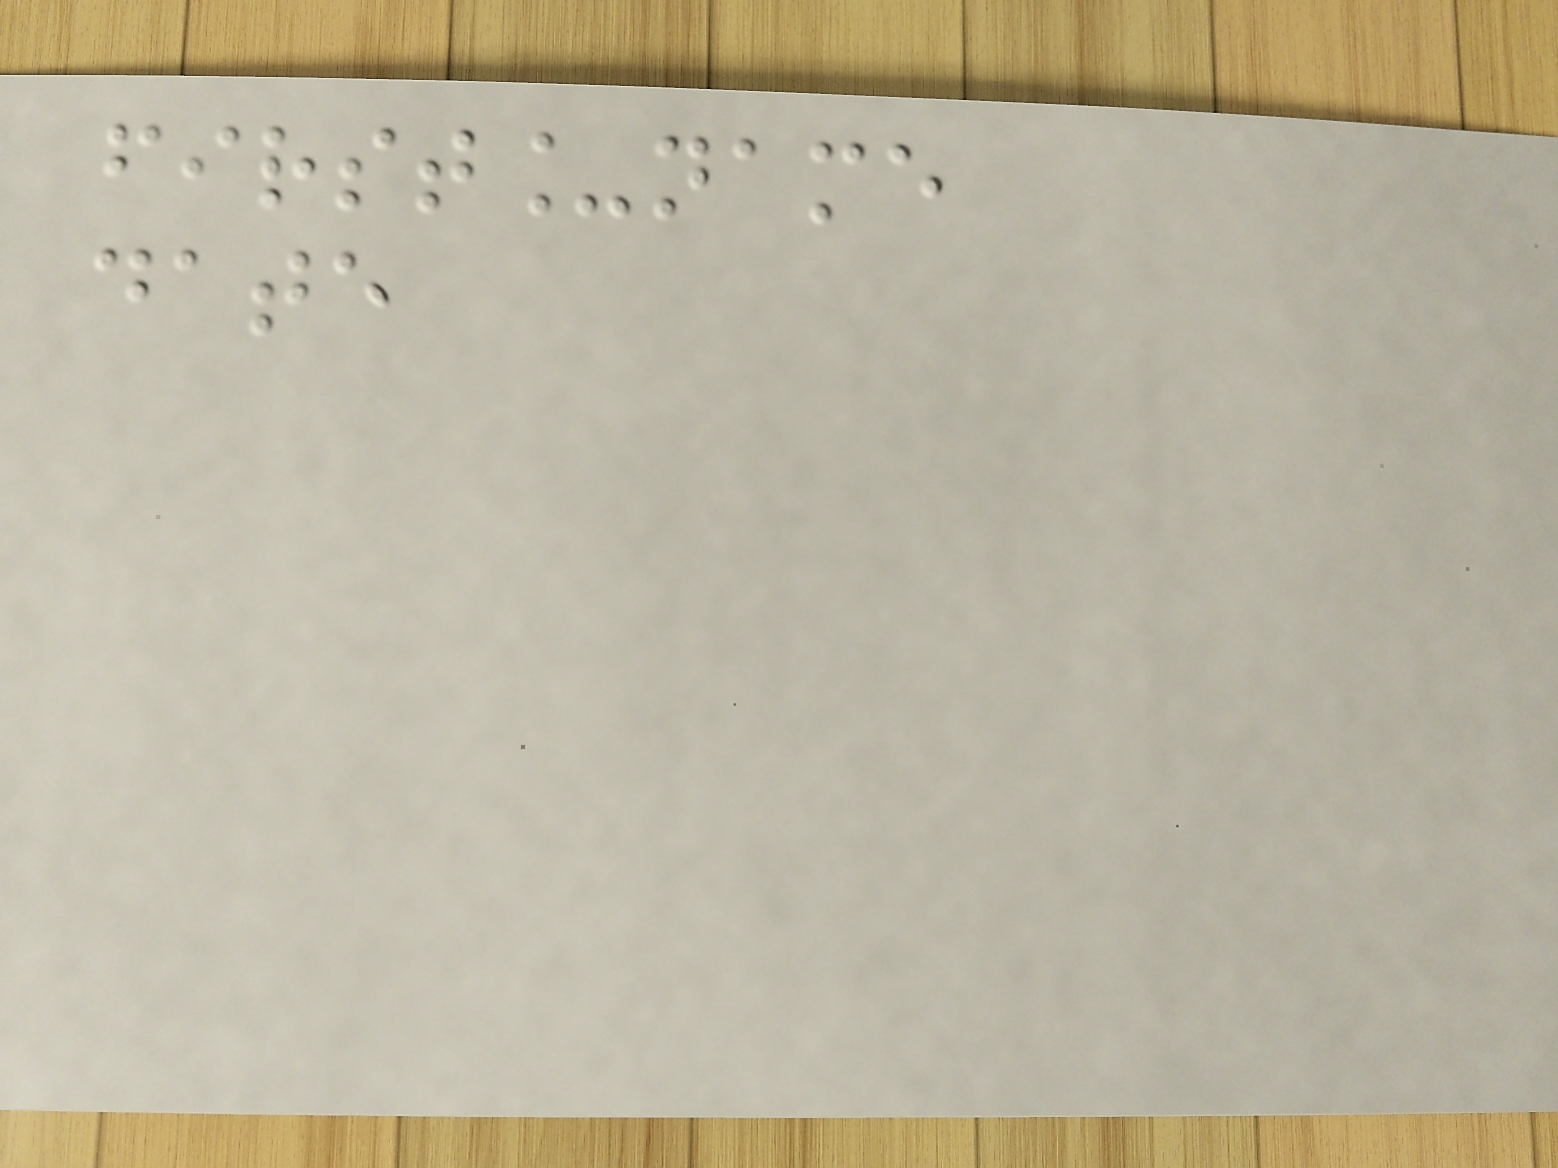first_name
date
